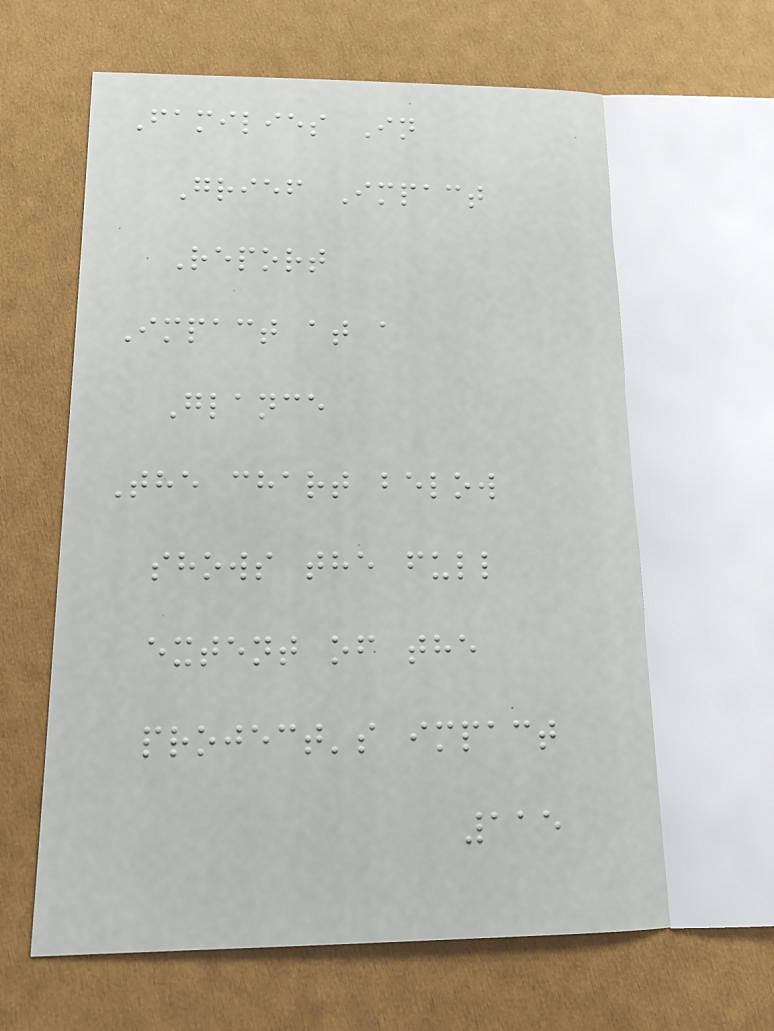Families In
Grief Impact
Report
Impact at a
Glance
The chart below
shows the full
extent of the
project's impact
115
